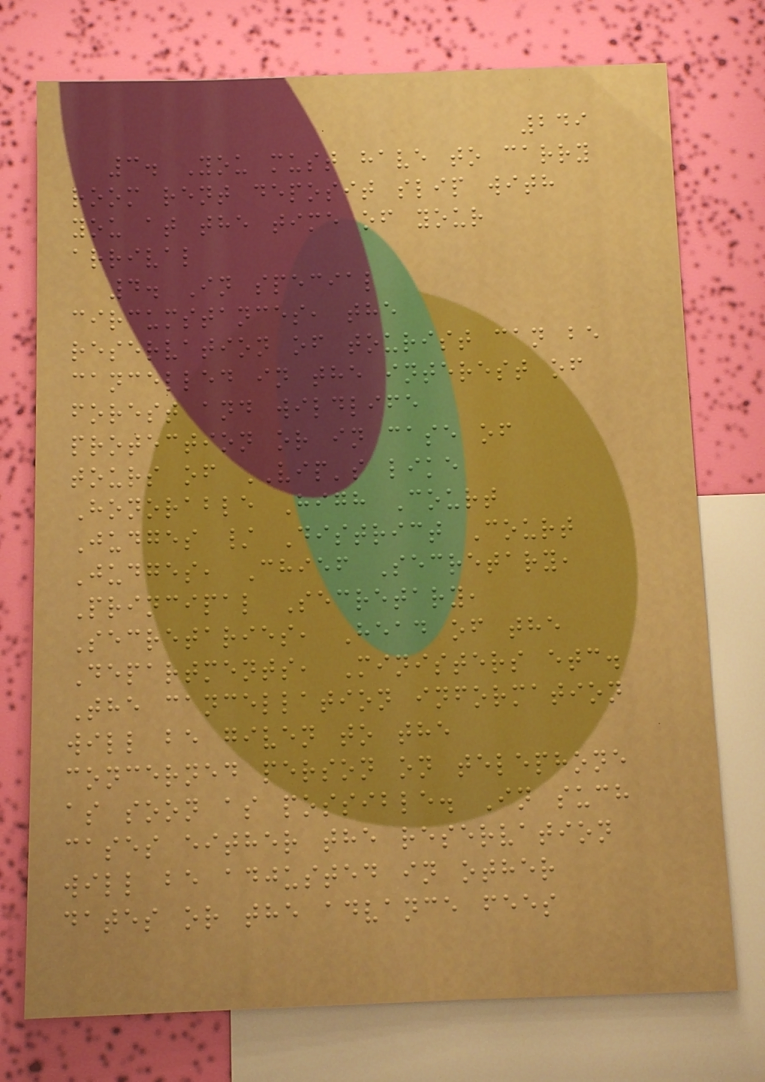249
3. You must have to carry
room rent deposit slip with
you at the time of your
arrival
4. In special
circumstances, the
reservation of tourist can be
cancelled in the interest of
forest and wildlife
protection or in case of
tours of VIP's like
Honorable High Court
Judges / District Court
Judges, Chief Secretary,
Principal Secretary,
Secretaries, Head of the
Departments, Ministers etc.
The cancellation information
will be given to the
concerned person on telephone
as soon as possible. In such
cases either the reservation
will be adjusted in other
dates or the advance fees
